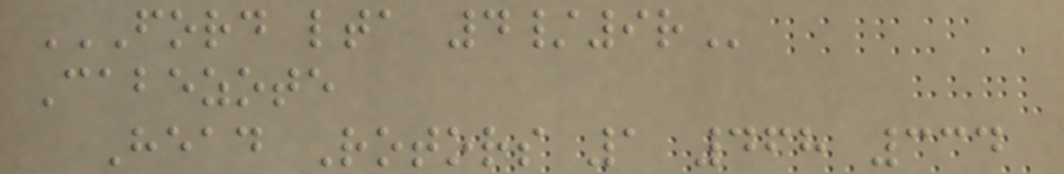FORD LTA 4/9R
Cabezote
Head Rotors 1 468 334
